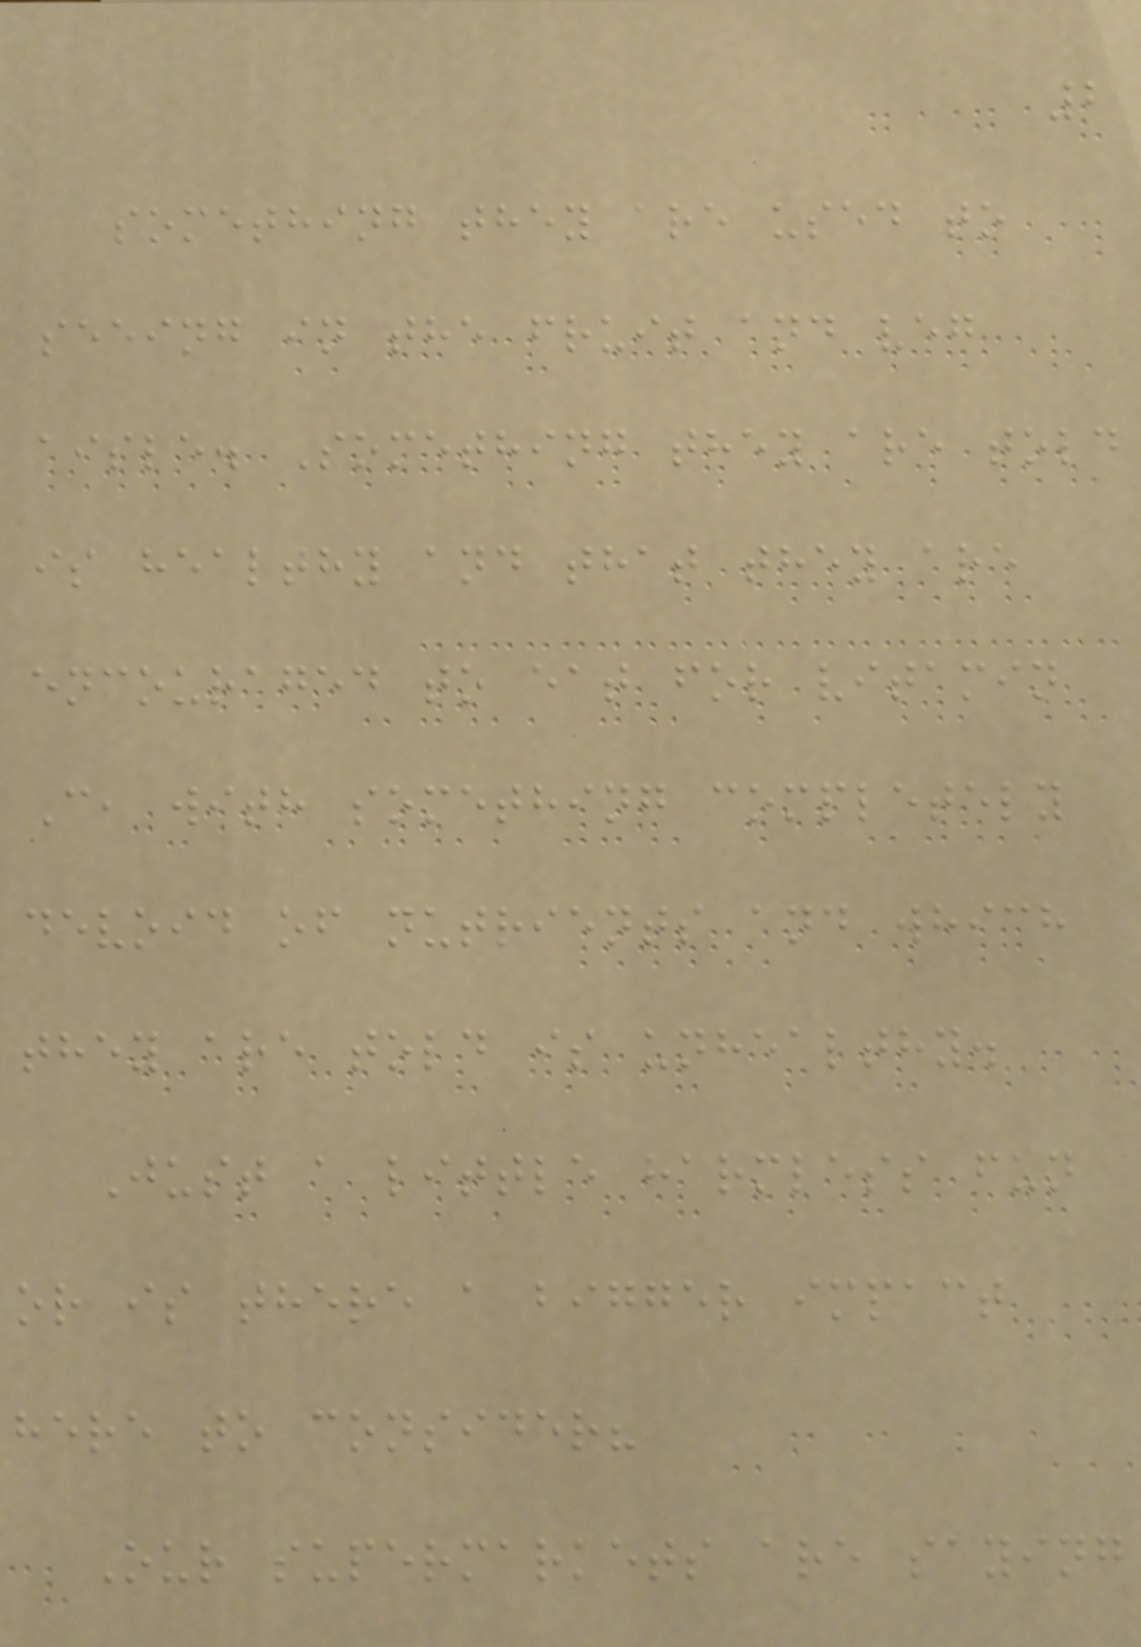2
something they are used to
seeing in the fruit and veg
aisle. Something they are told
is healthy and that they are
encouraged to eat for vitamin
C, with something completely
devoid of nutrients and which
they are told is unhealthy.
Just a little harmless fun
or is there a bigger impact
here to consider?
Our supermarkets are saying
